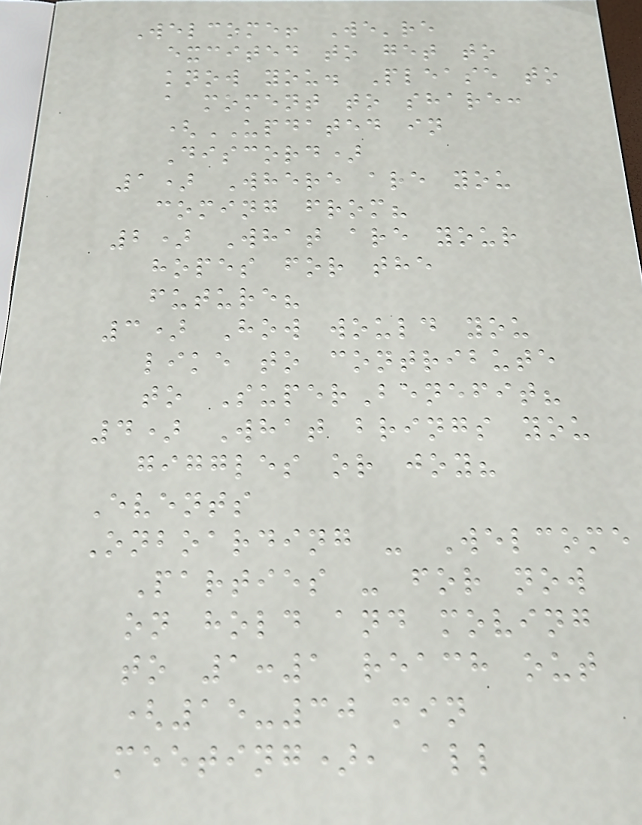Welcome! We're
excited to get to
know you. Please to
a moment to share:
(UPDATED in
Discord)
1) Where are you
coming from?
2) What are your
hopes for the
future?
3) How would you
like to contribute
to SuperBenefit?
4) What brings you
giggles or joy?
Events
Onboarding - Welcome
Parties - for now
on hold and moving
to 1:1 reach out
(15-30 min
meeting), all
